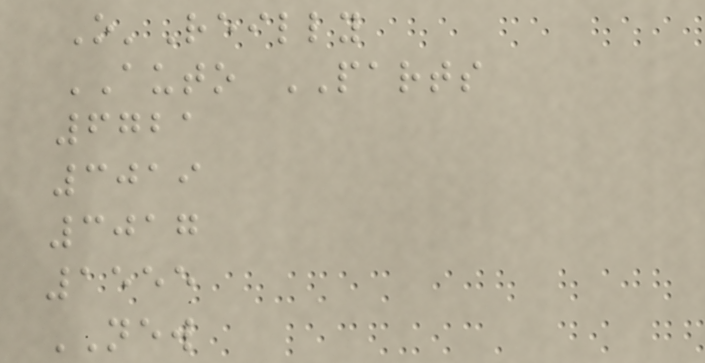O'Reilly
AUTO PARTS
6721
3019
3017
1555
NEW
